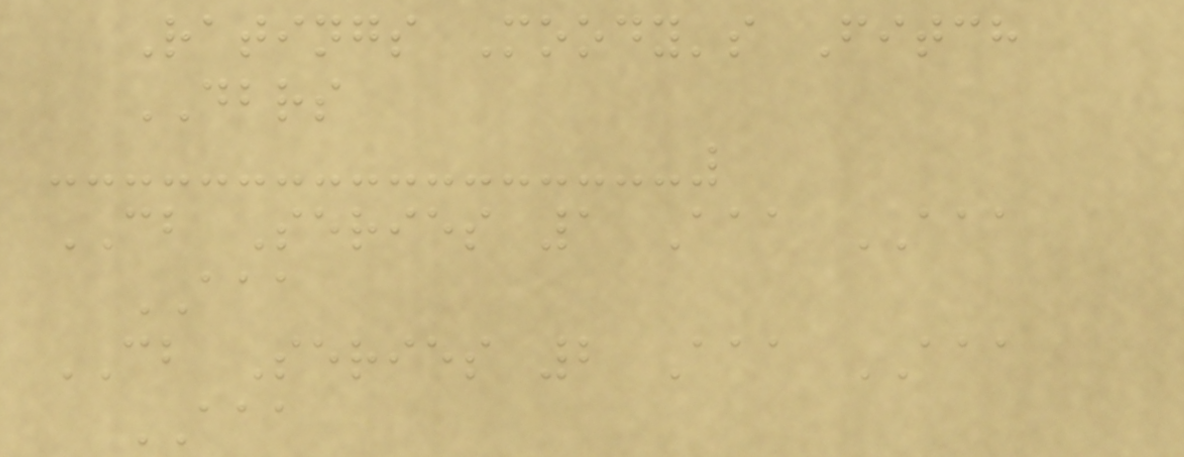Ratings Moody's Fitch
DBRS
CB Series 1 Aaa AAA
AAA
CB Series 2 Aaa AAA
AAA
